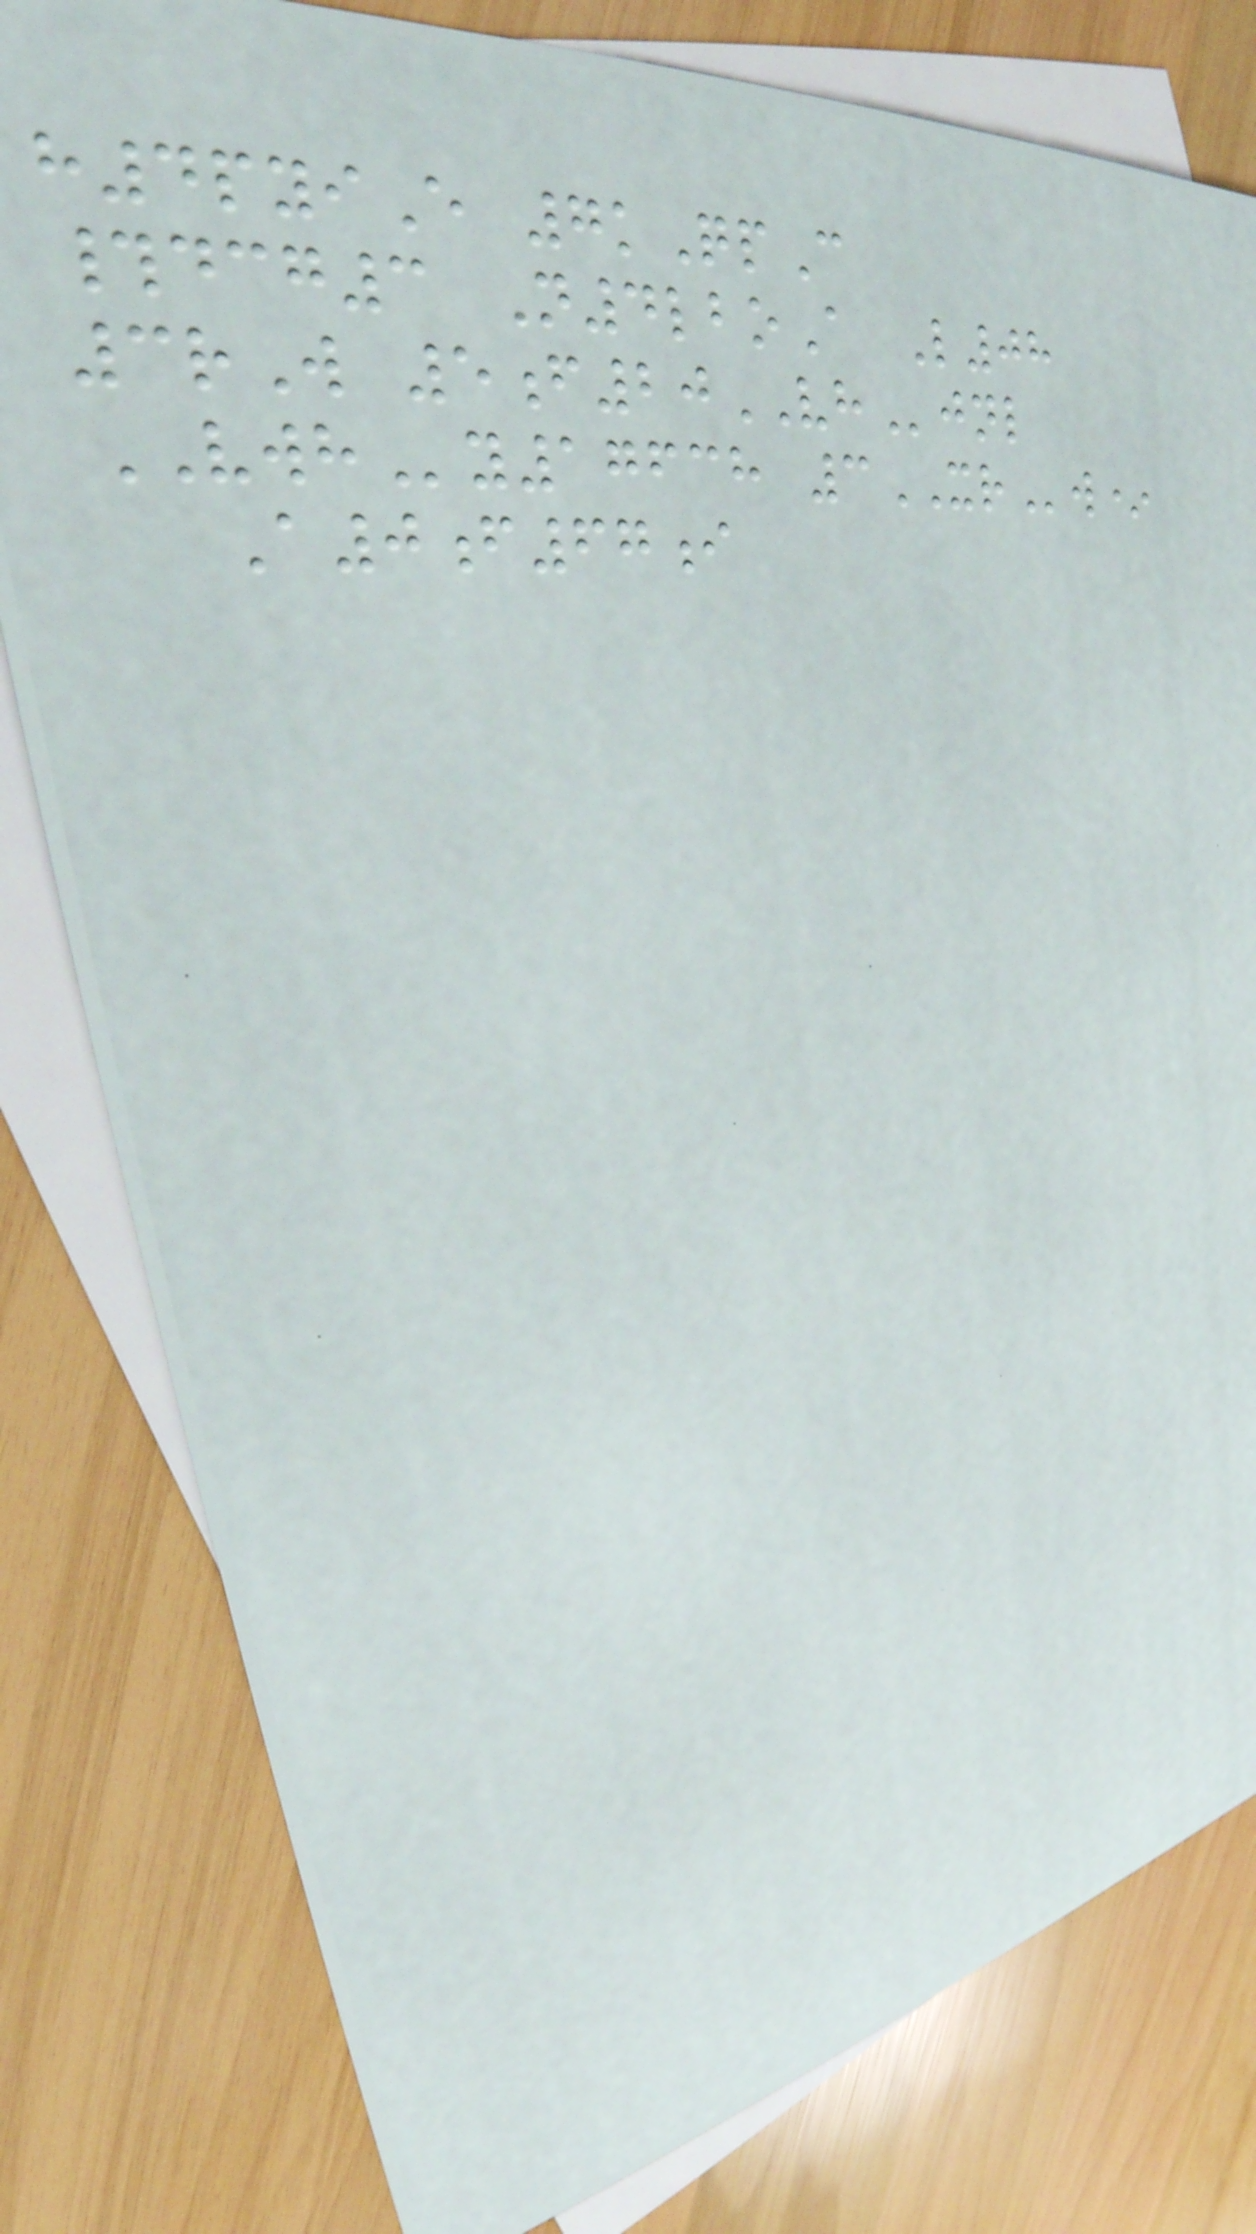h4pyiE 7kQpC
#dcg3 N4lboA L08
3rW 5f20VHjnl
VWHy17638 3XRw*
A0f67i
